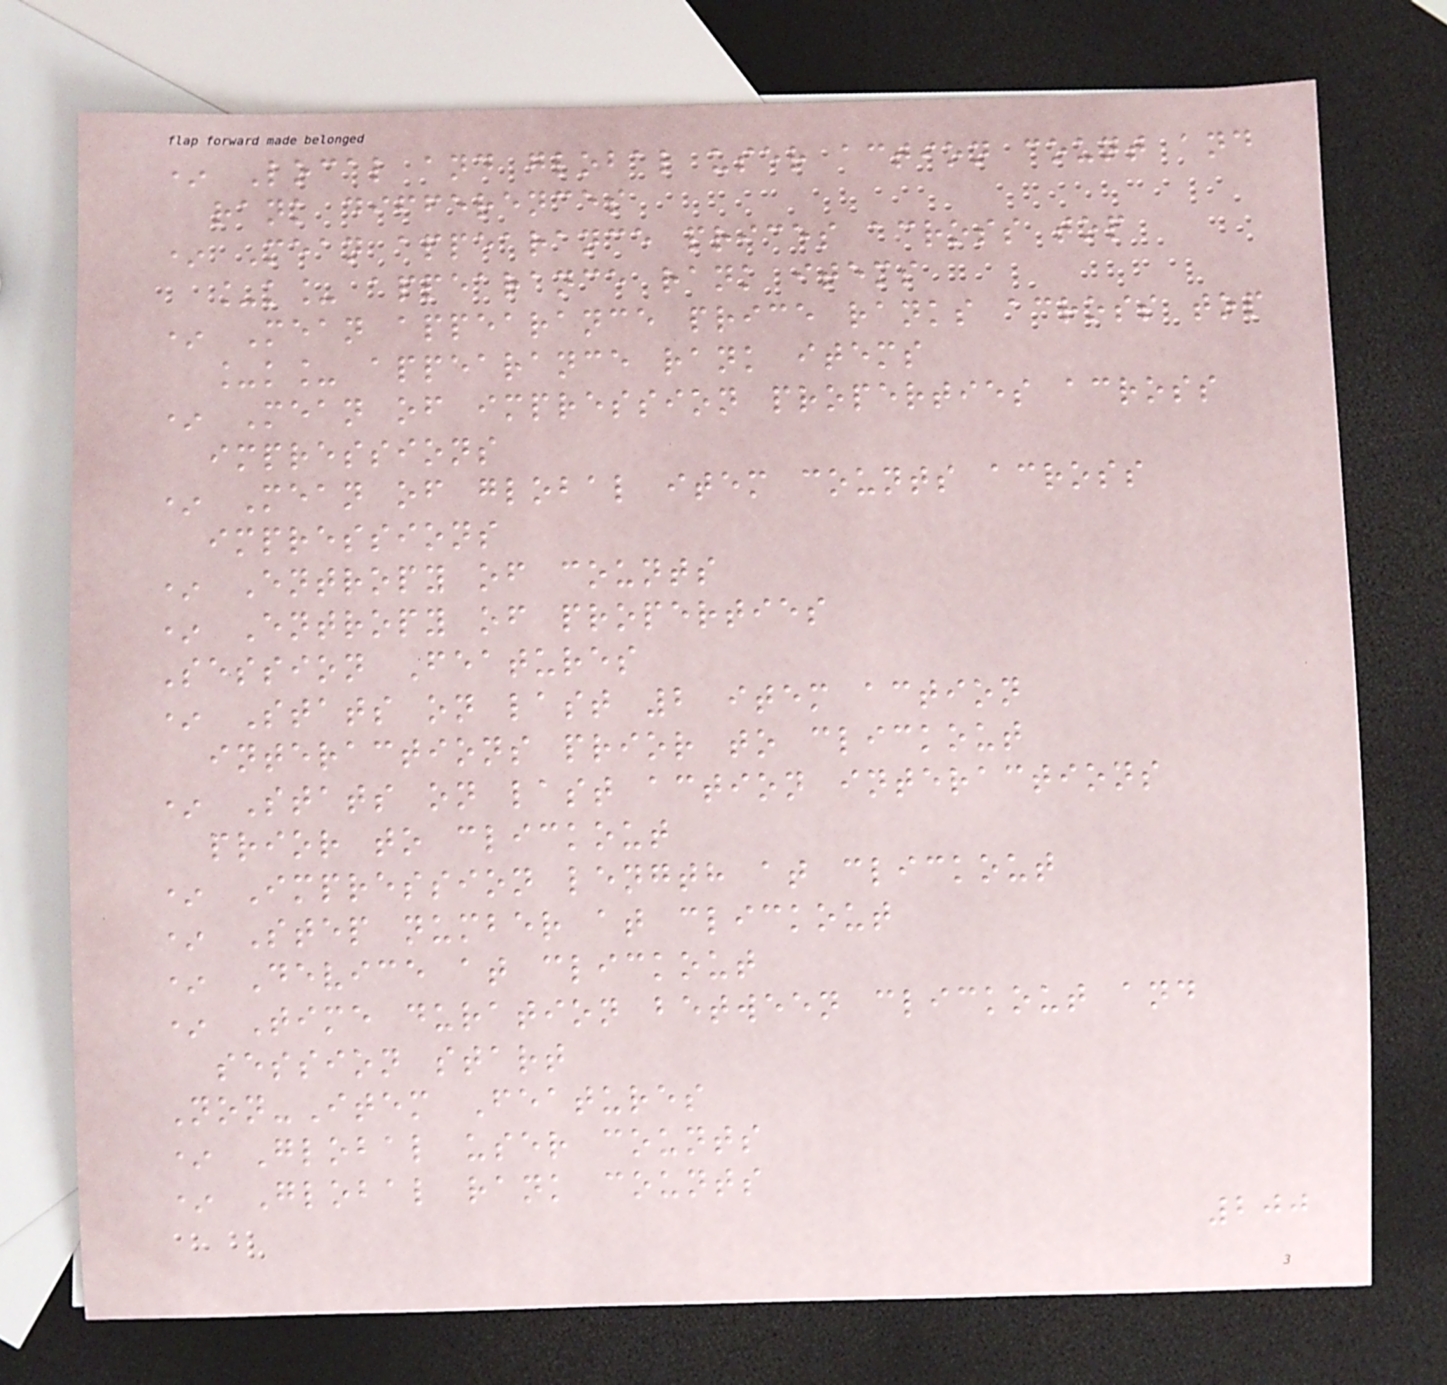* Local and global user action count and
rank differences
* Mean appearance prices across top
_k_ appearance rank items
* Mean appearance price ranks across top
_k_ appearance rank items
* Mean of impression properties across
impressions
* Mean of global item counts across
impressions
* Entropy of counts
* Entropy of properties
Session Features
* Stats on last 2 item action
interactions prior to clickout
* Stats on last action interactions
prior to clickout
* Impression length at clickout
* Step number at clickout
* Device at clickout
* Time duration between clickout and
session start
Non-Item Features
* Global user counts
* Global rank counts
200
